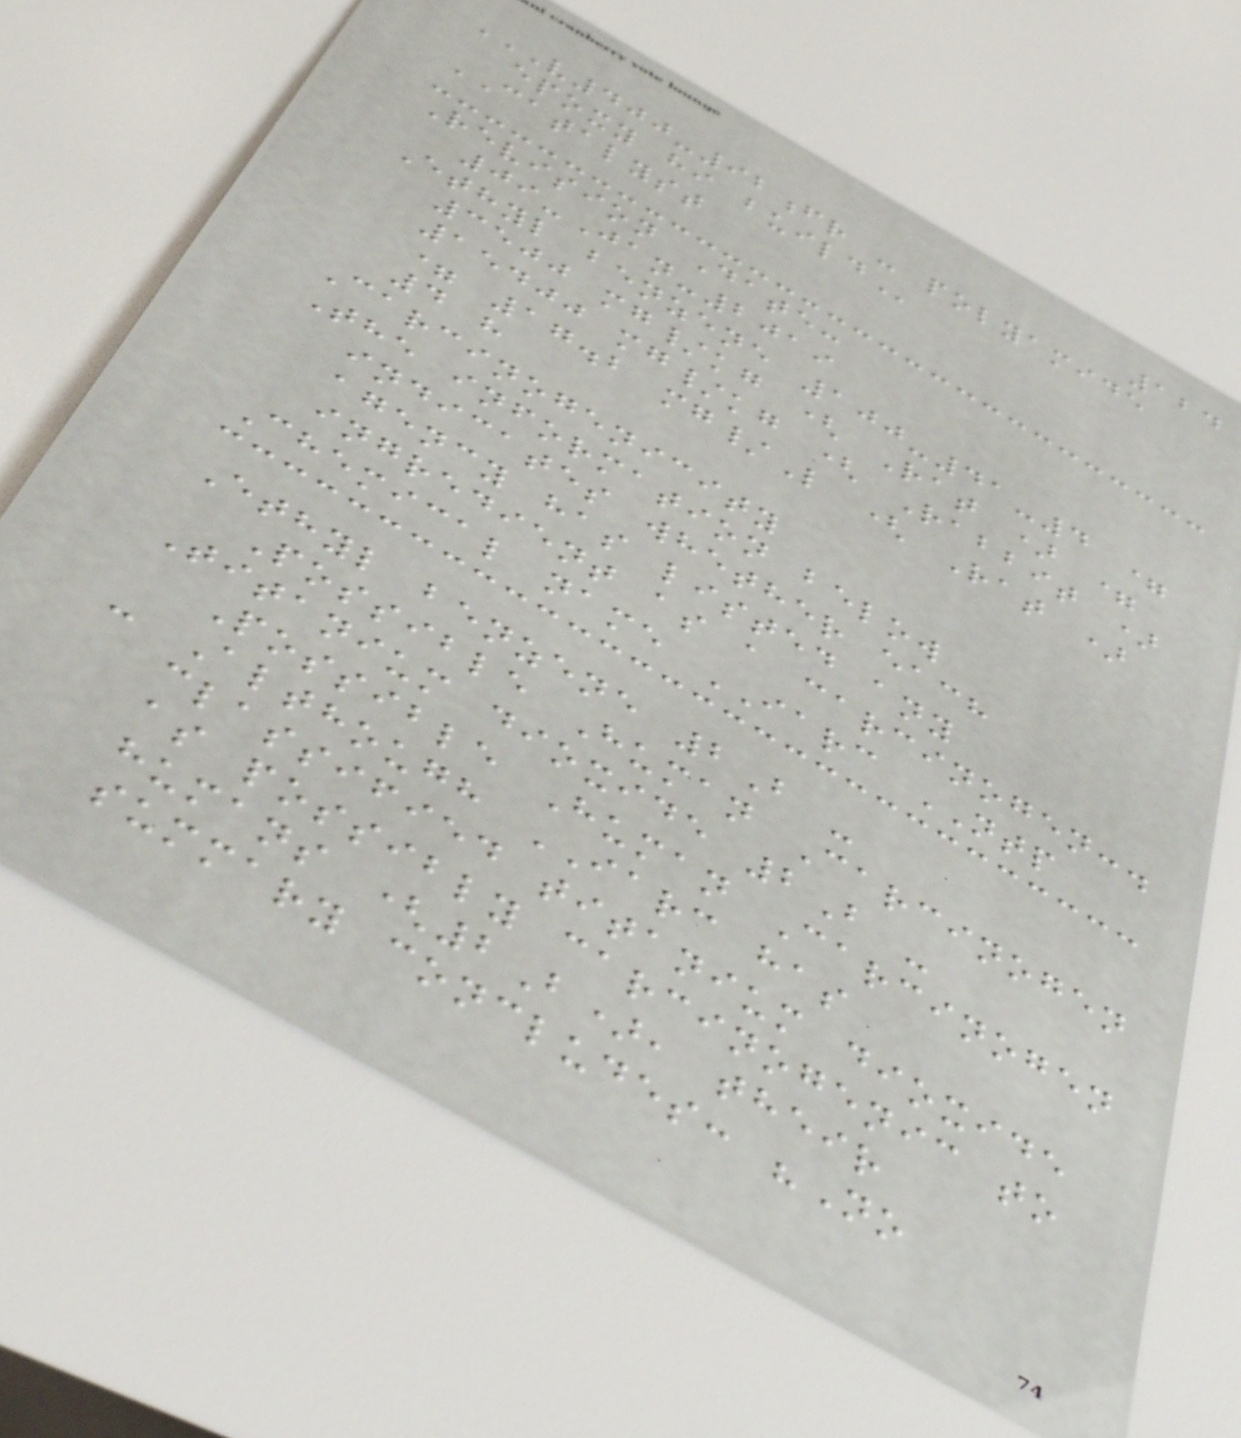124
V400-92FR - POLYAMIDE
EPOXY HI BUILD
CATALYST
Revision Date:
09-Jan-2019
Ethyl benzene 100-41-4 =
3500 mg/kg ( Rat ) =
15400 mg/kg ( Rabbit )
= 17.2 mg/L ( Rat )
4 h
Carcinogenicity
The information below
indicates whether each
agency has listed any
ingredient as a carcinogen:.
Chemical name IARC NTP
Ethyl benzene 2B -
Possible Human Carcinogen
Titanium dioxide 2B -
Possible Human Carcinogen
- Although IARC has
classified titanium dioxide
as possibly carcinogenic to
humans (2B), their
summary concludes: "No
